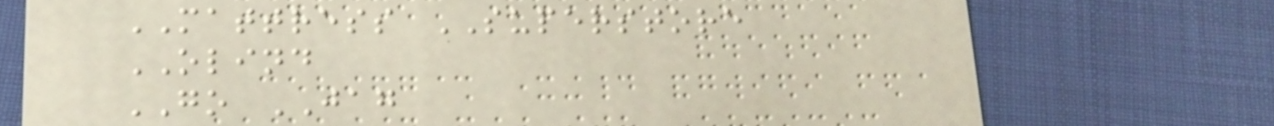MATTRESS SUPERSTORE
OLIND
GO JAG
